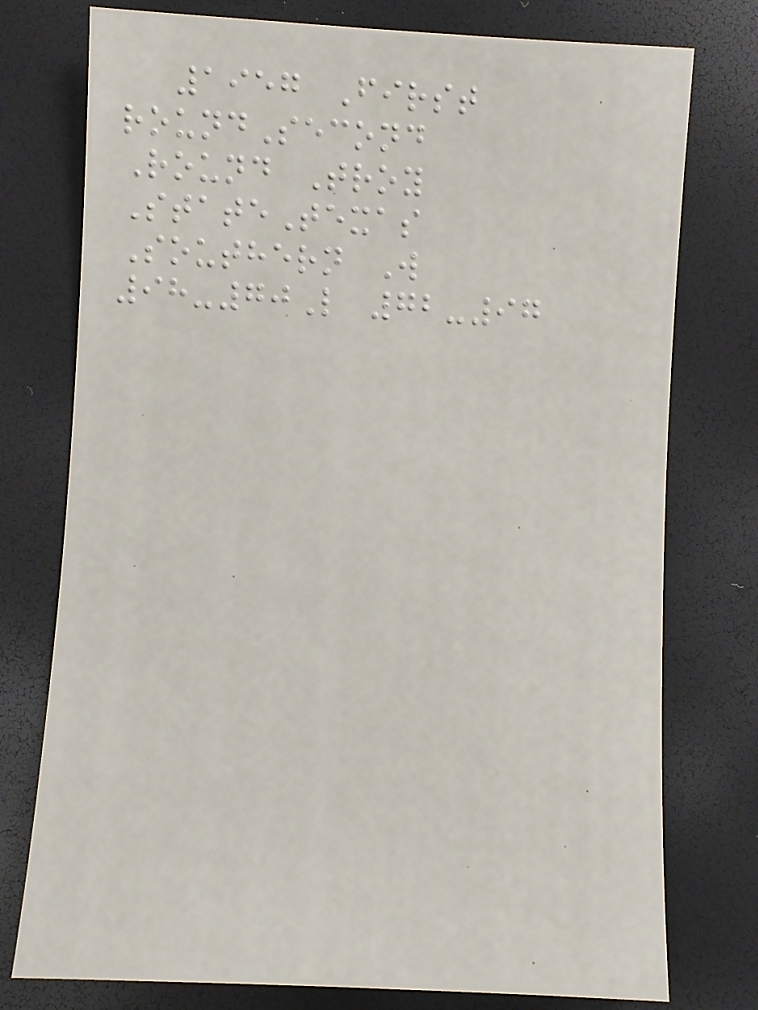1957 First
roundSecond
Round Troy
StateTexas
Southern W
98-70L 72-97
